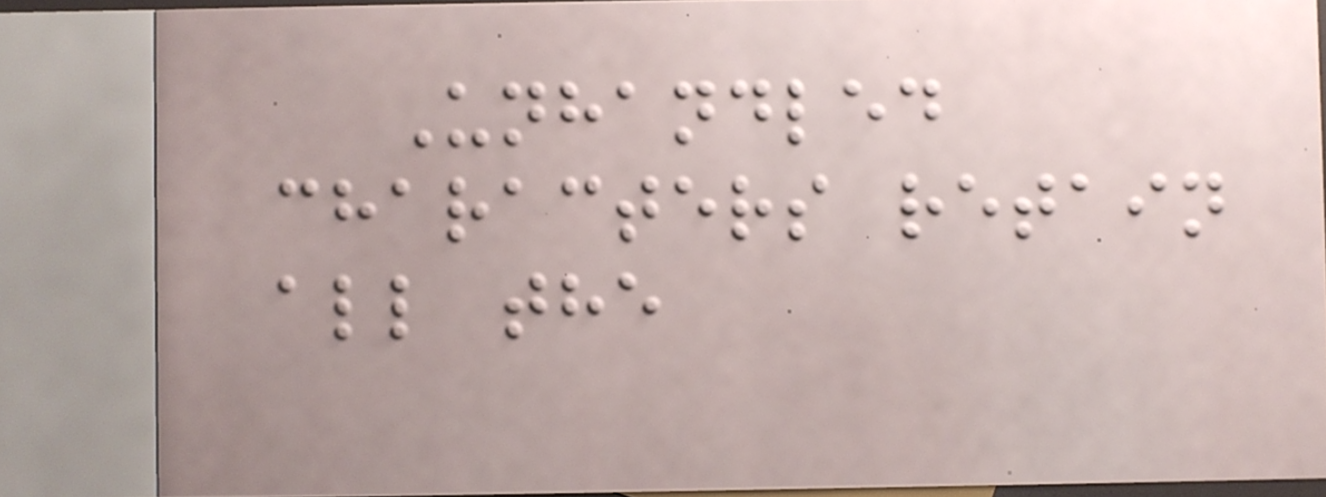Unhandled
characters retain
all the
